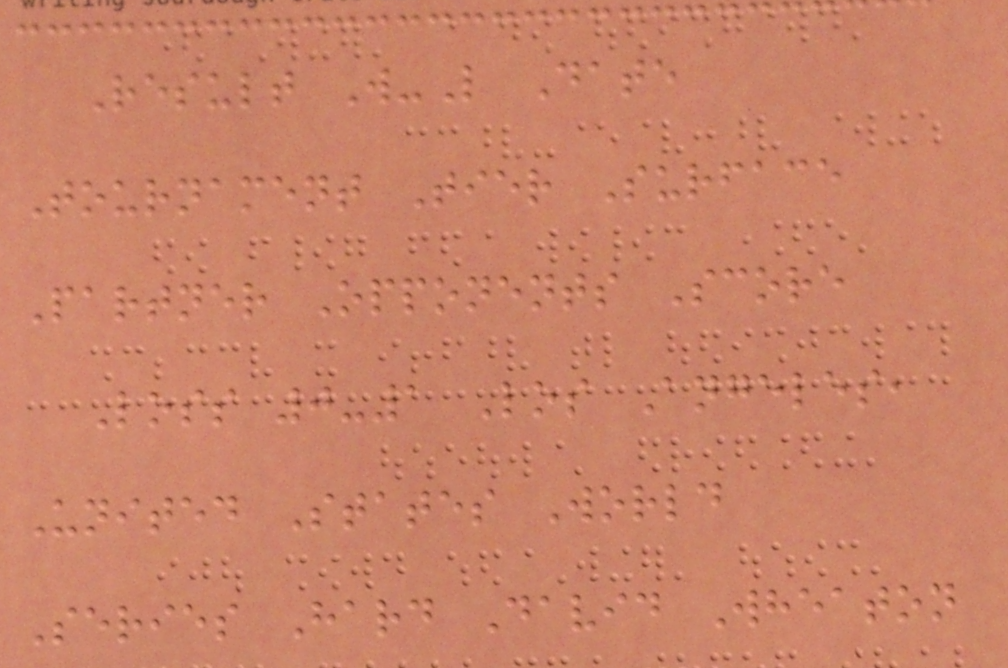Result W-L Date
Tournament Tier Surface
Partner Opponents Score
Loss 0-1 Los Angeles,
United States World
Series Hard David Wheaton
